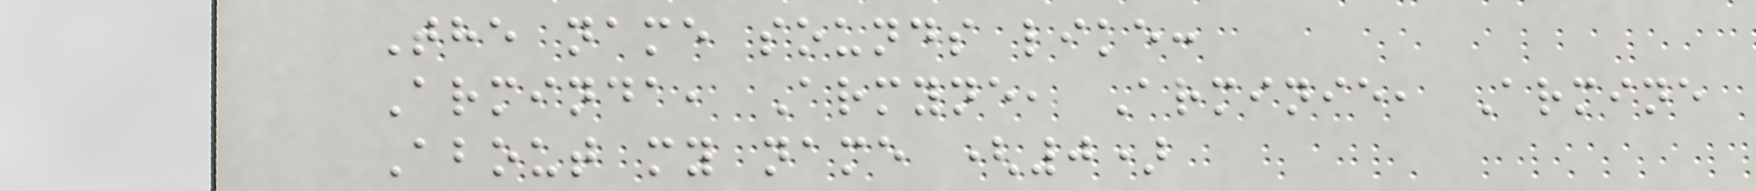The name sounds like:
Arminda, Armyne, Arminie, Armine
About my name (0)
